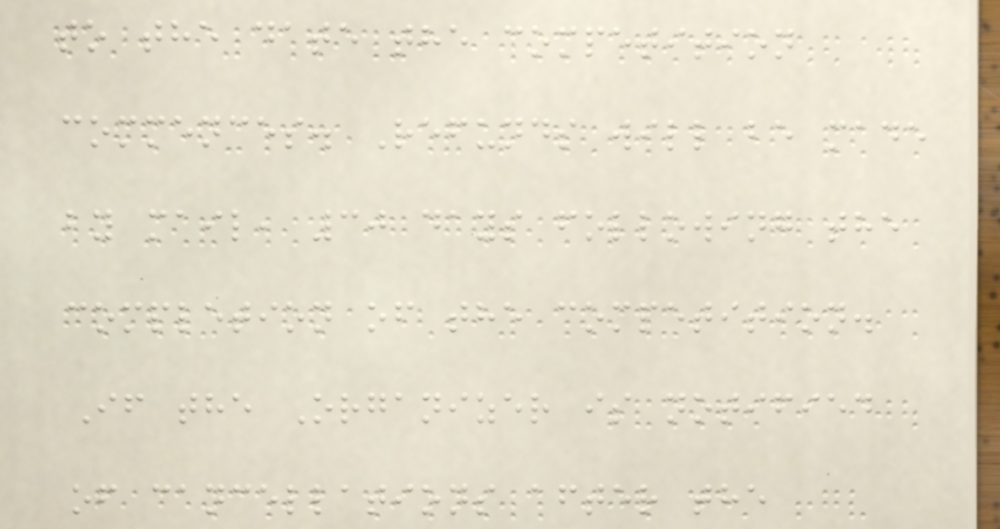to the date the competition
commences. Refunds will be made
by mail, 30 days following the
completion of the competition.
If the Organizer is notified
of cancellations after the
